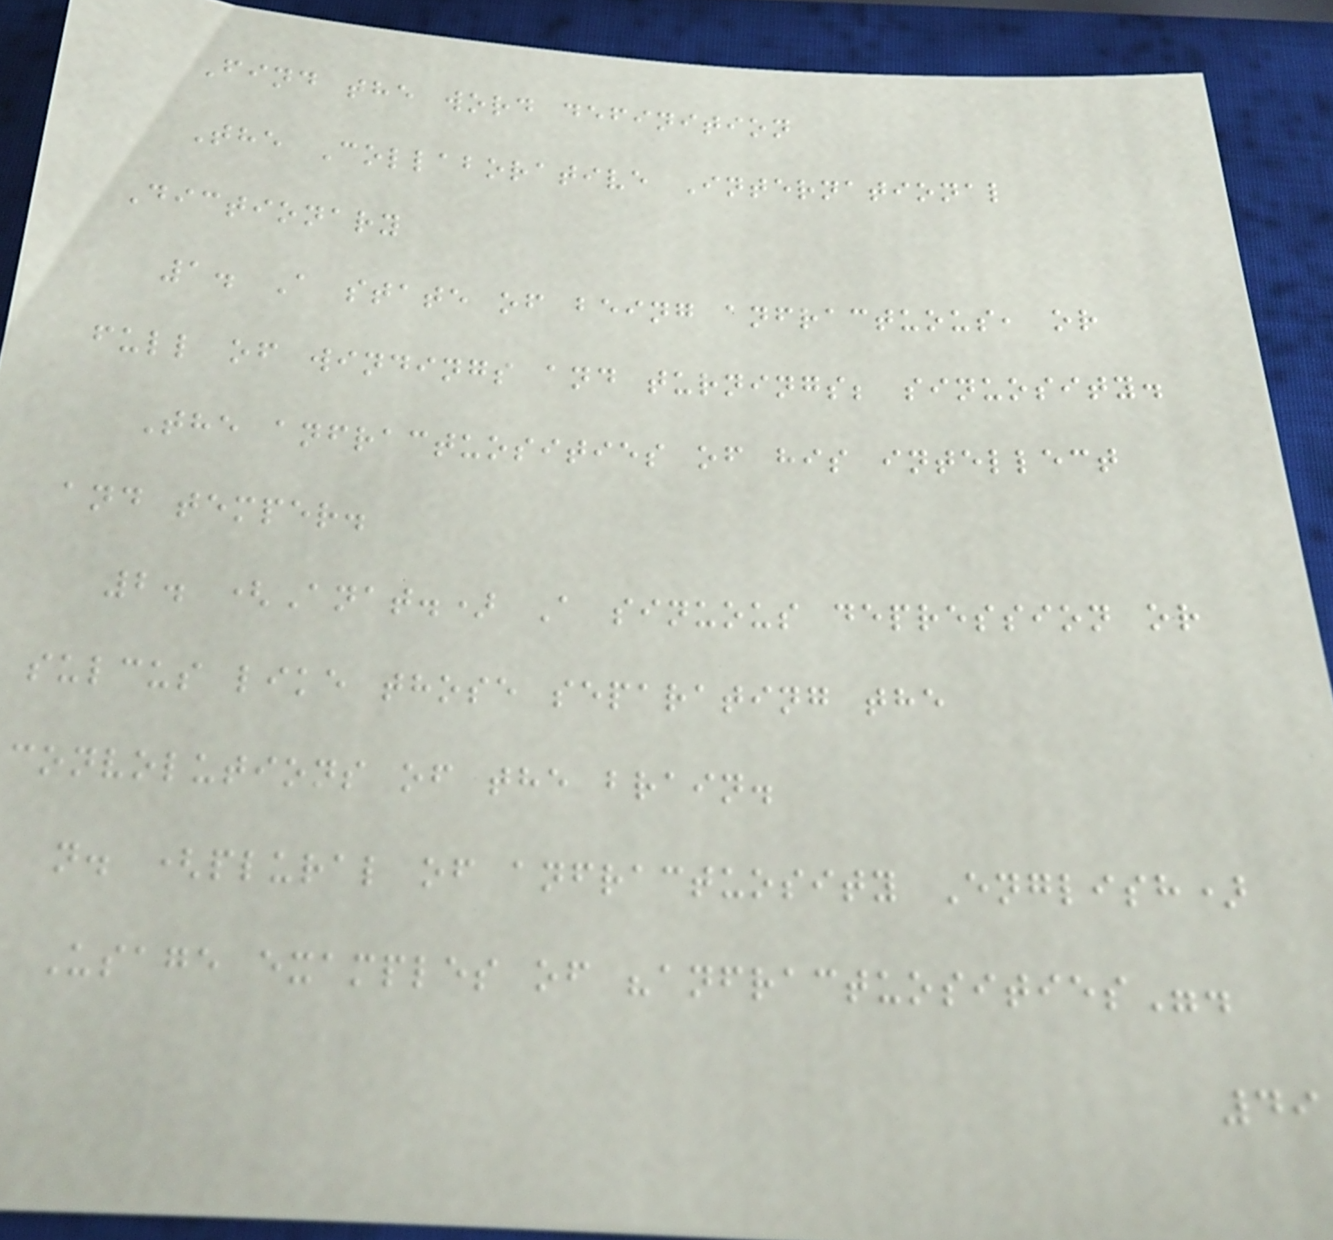Find the word definition
The Collaborative International
Dictionary
1. A state of being anfractuous, or
full of windings and turnings; sinuosity.
The anfractuosities of his intellect
and temper.
2. (Anat.) A sinuous depression or
sulcus like those separating the
convolutions of the brain.
n. (plural of anfractuosity English)
Usage examples of "anfractuosities".
49
